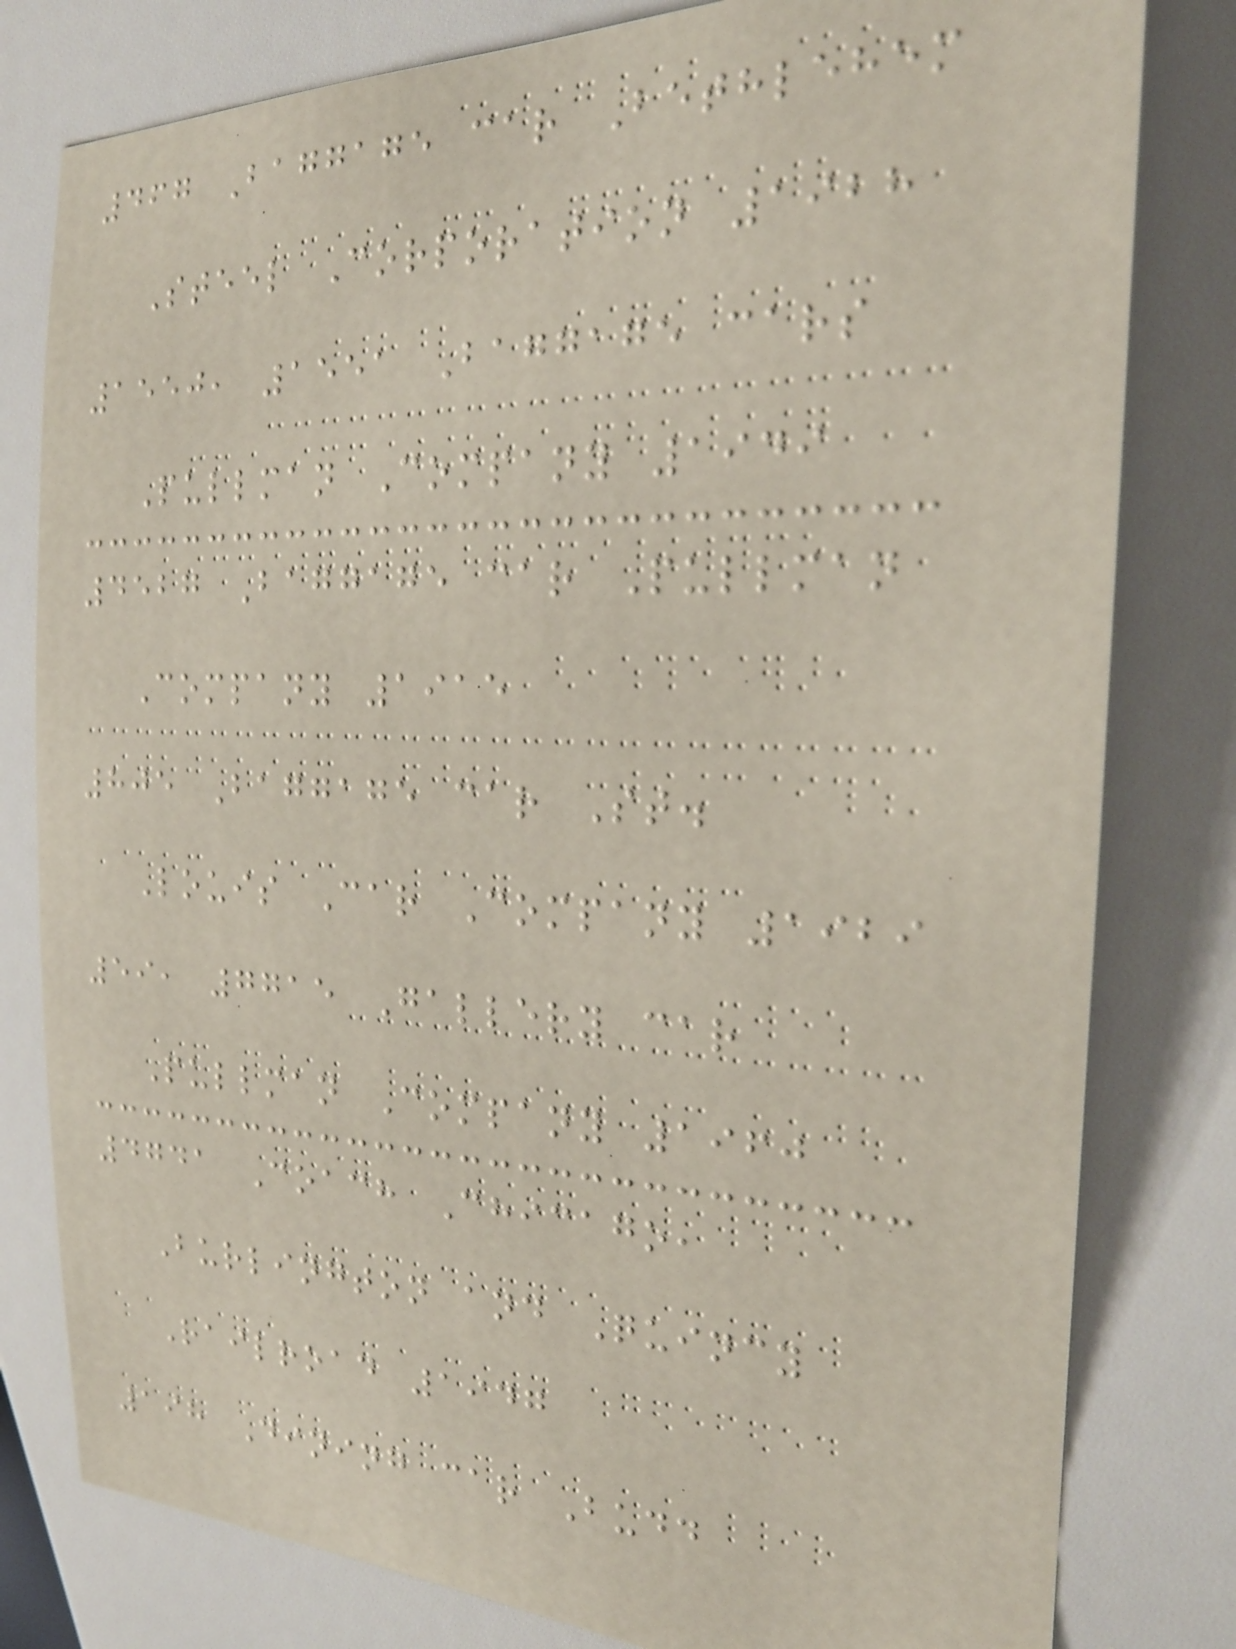467 Baggage car Bethlehem
Steel Corporation 1928
1550, 1551 Baggage cars
Pullman Company 1949
4527 Baggage car Pullman
Company 1915
805 Baggage car St.
Louis Car Company 1929
59, 7715 Gallery car
Pullman Company 1960
4741 Coach Chicago,
Burlington and Quincy
Railroad 1947
198 Dining car Budd
